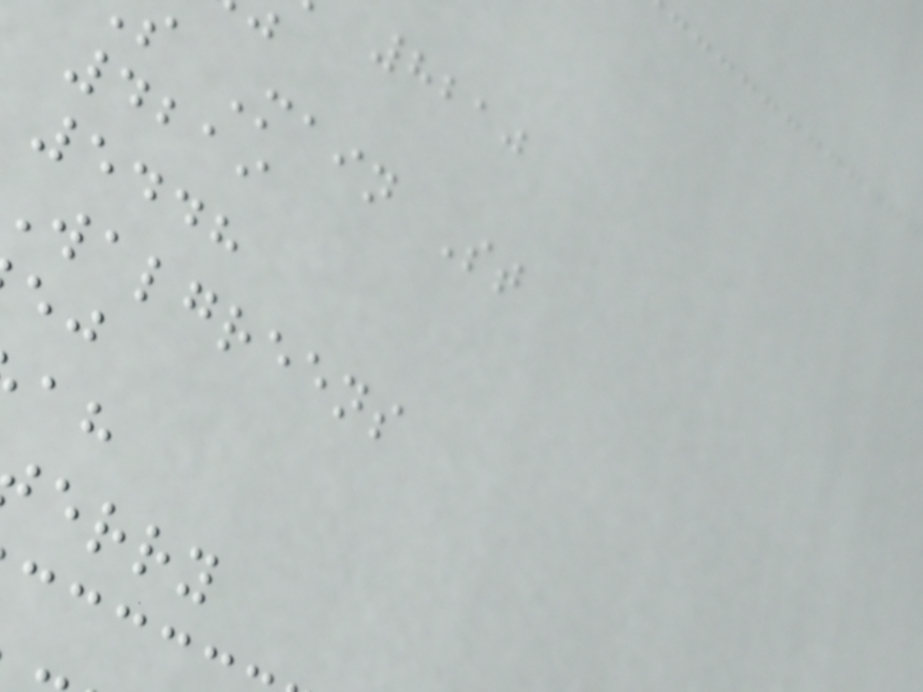8210
s Main St
4219
5448
walgreens
erry
